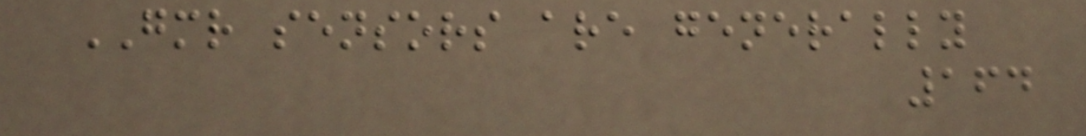GMR sensors are generally
164
